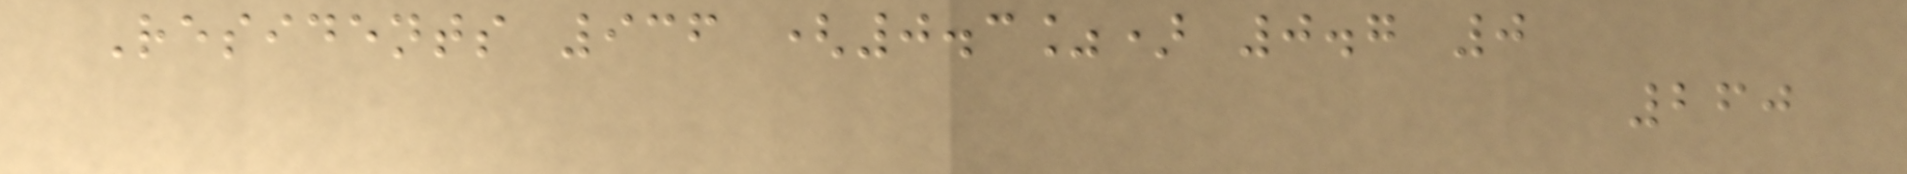Residents 936 (0.3%) 0.7 0
260
